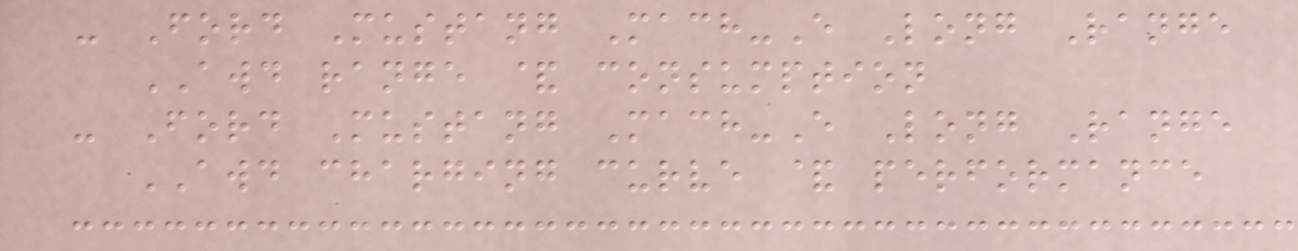- Ford Mustang Mach-E Long Range
AWD range & consumption
- Ford Mustang Mach-E Long Range
AWD charging curve & performance
